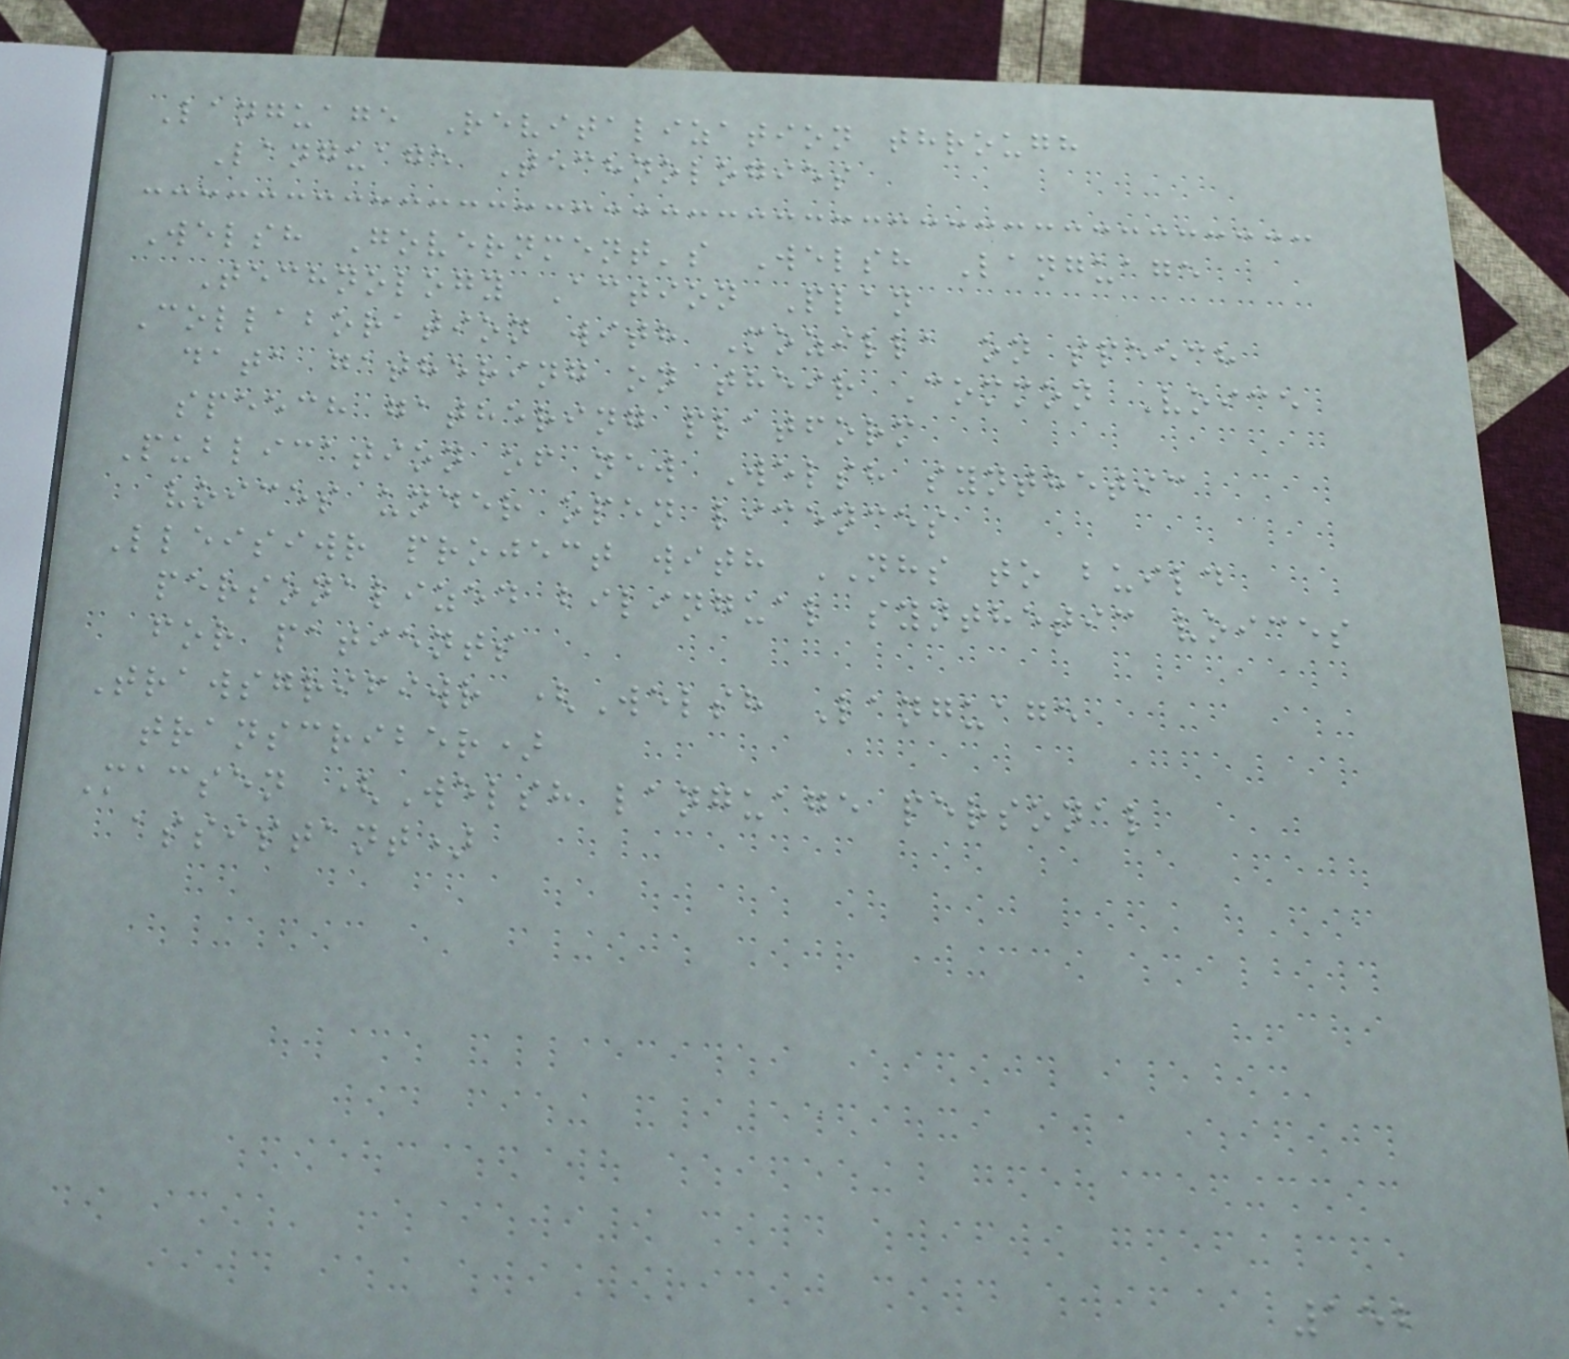Language Revitalization through
Language Technologies
Welsh Government's Welsh Language
Technology Action Plan
Collaboration with Mozilla on speech
data gathering on their Common Voice
speech gathering platform
Publication of new Welsh synthetic
voices under open licences
Lleisiwr project with NHS to build
personalized bilingual synthetic voices
for patients
Trawsgrifiwr (Welsh Language
transcriber)
Macsen (Welsh language personal
assistant)
152
